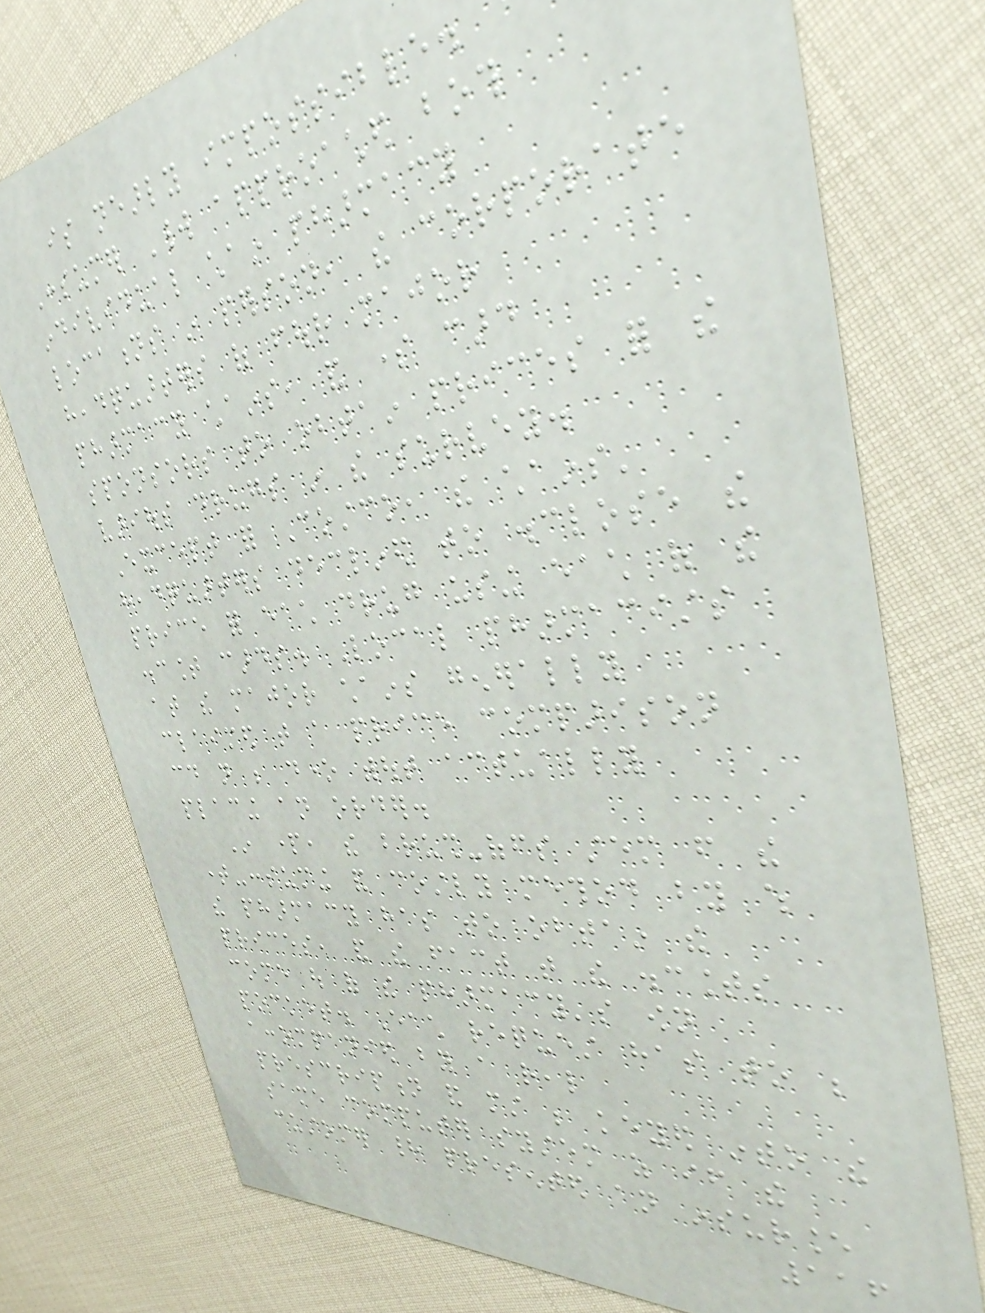is nearly impossible.
Consumer World approached both
individual chain pharmacy
locations in person, the corporate
headquarters of four major
pharmacy chains, and some card
sponsors to obtain prices for the
various drugs in the survey.
Except for Costco, the chains'
headquarters declined to disclose the
price for each drug using each of the
discount cards. Local pharmacists
at the major chains generally
claimed that a price comparison
could not be done without actually
placing an order.
In part, the brush-offs stem from the
time-consuming and costly method by which
the pharmacy has to obtain the
prices, and the fact that the discounts
come out of the pharmacy's own
pocket. Each request has to be
accompanied by a real
prescription and must be keyed into the
same computer system as if the
customer had presented an insurance
116
